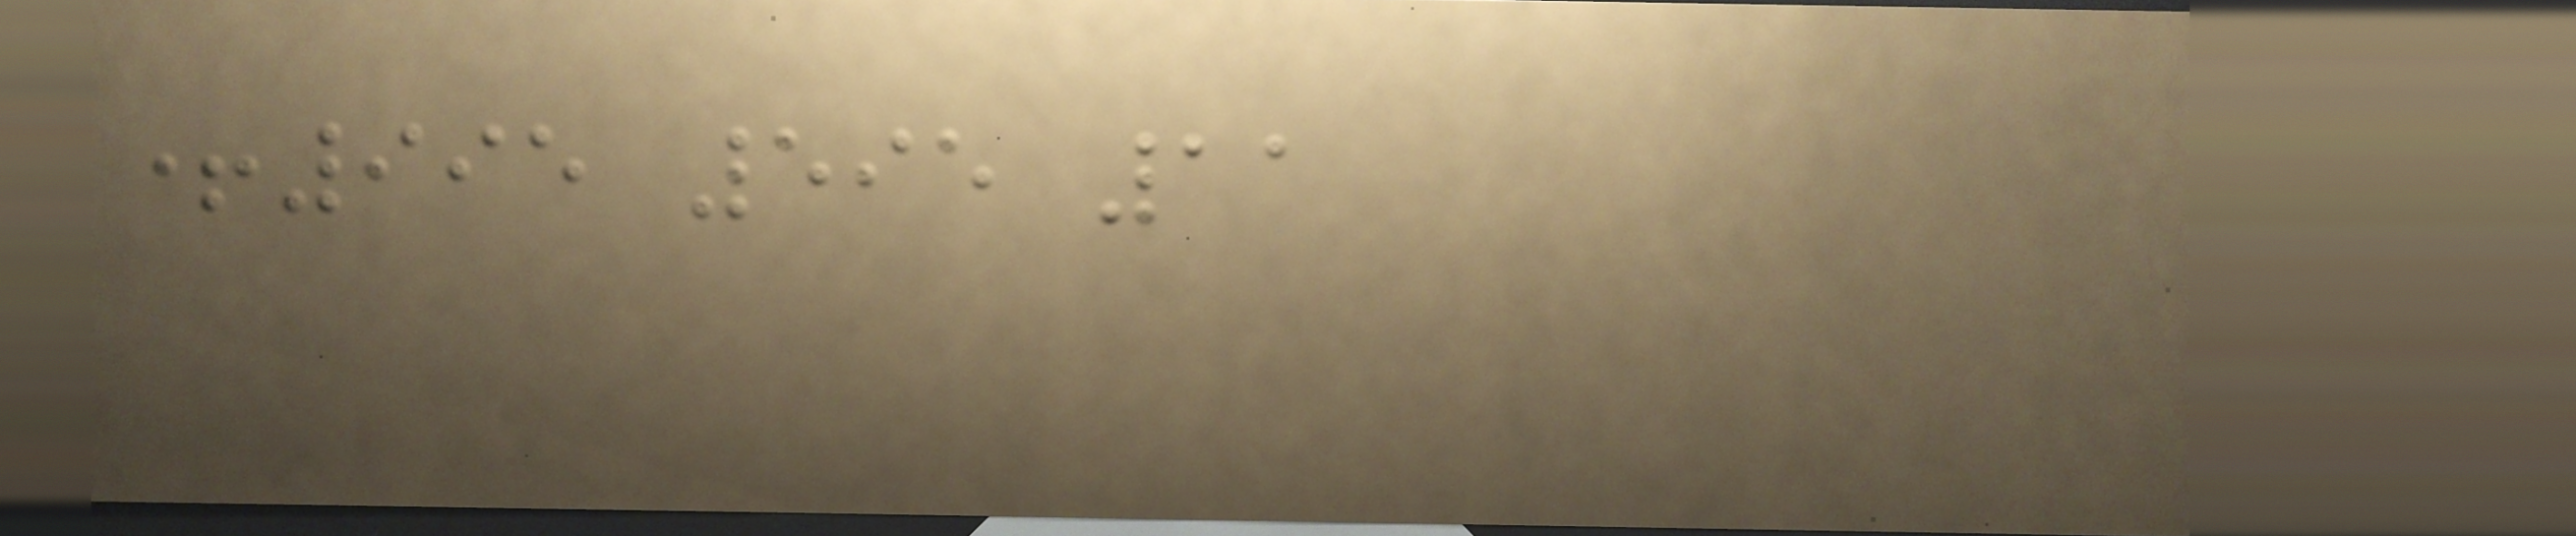+995 595 11
